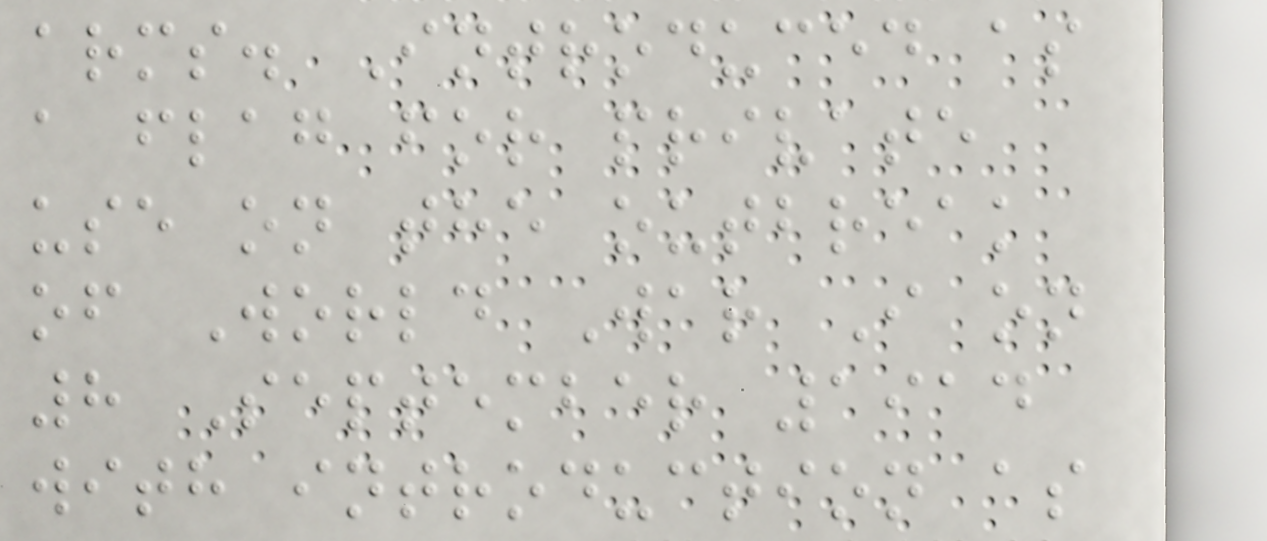arms. Introduced as
a flag for private
use on the outbreak
of World War I on
8 September 1914
with introduction as
